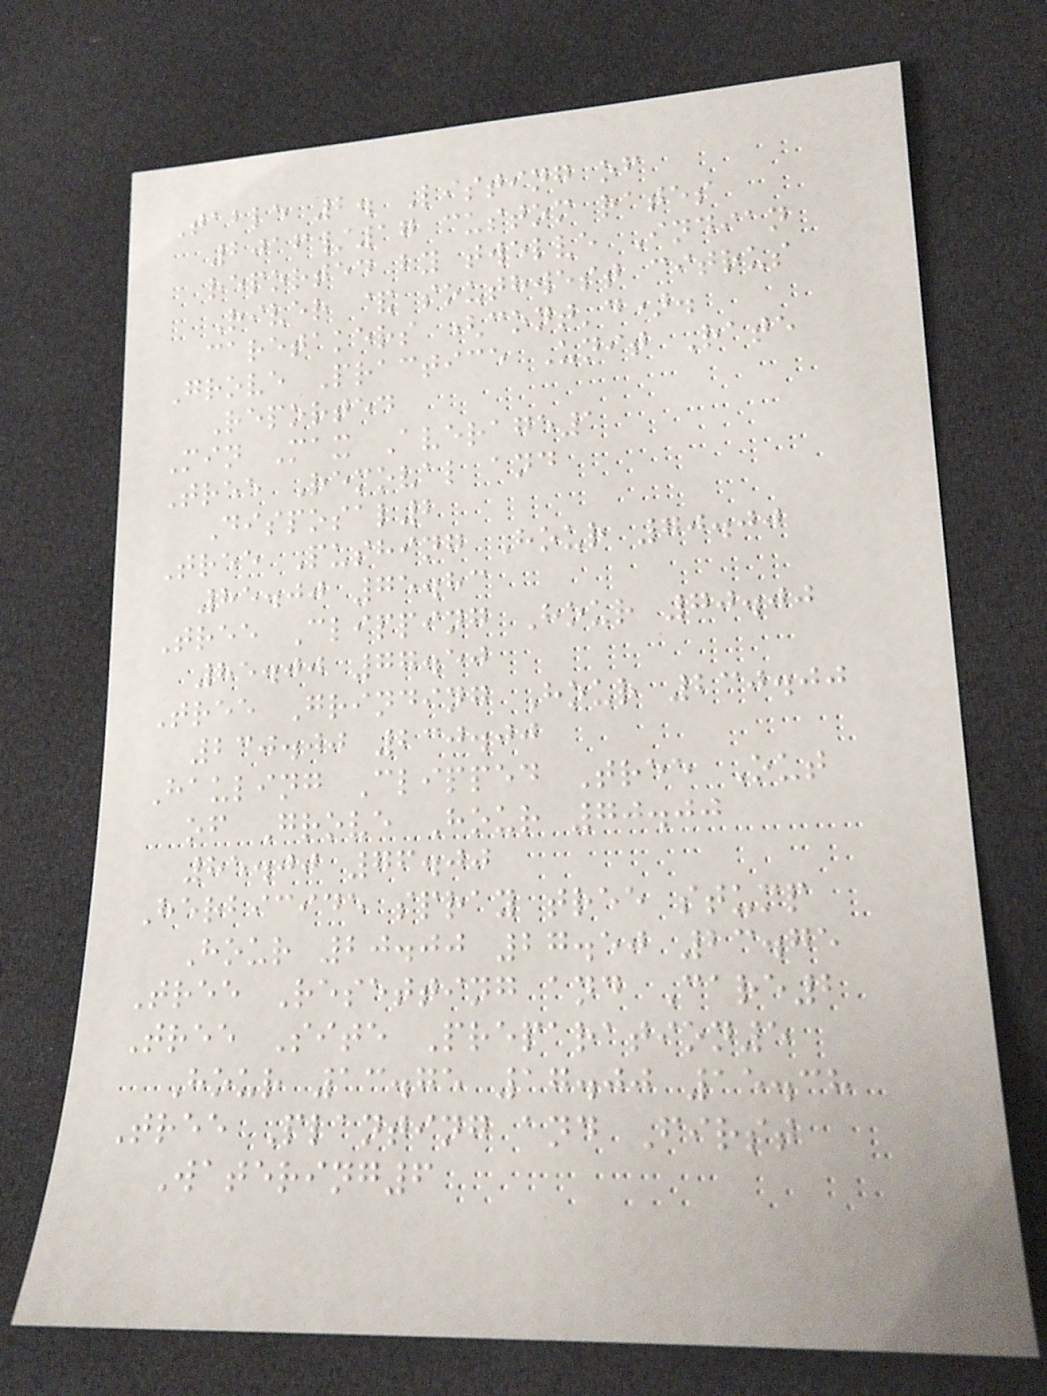Table 2. Listing of
2016/17 custom rates
reported by twelve Indian
River & southwest citrus
caretakers (cont'd).
Grove Practice Unit Rate
Reported
Min Max Average1
Tree Removal and
Disposal2
Tree Pushing Hour 70.00
85.00 75.83
Tree Clipping Hour 70.00
85.00 77.50
Tree Grinding Hour 230.00
230.00 230.00
Hauling Clipped Tree Out
of Grove Hour 70.00
85.00 76.00
Herbicide spray tree stump
Hour 20.00 27.50 23.75
Tree Resetting and Care2
Tree Site Preparation5
Hour 13.75 17.00 15.38
Tree Planting and First
Watering6
